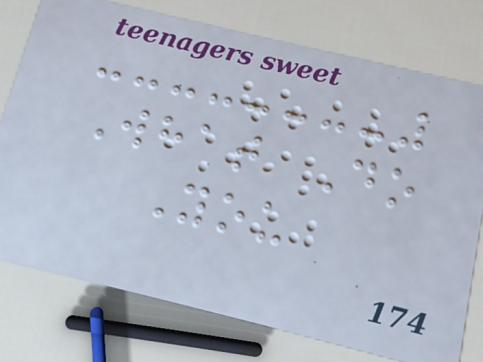What Do
You
